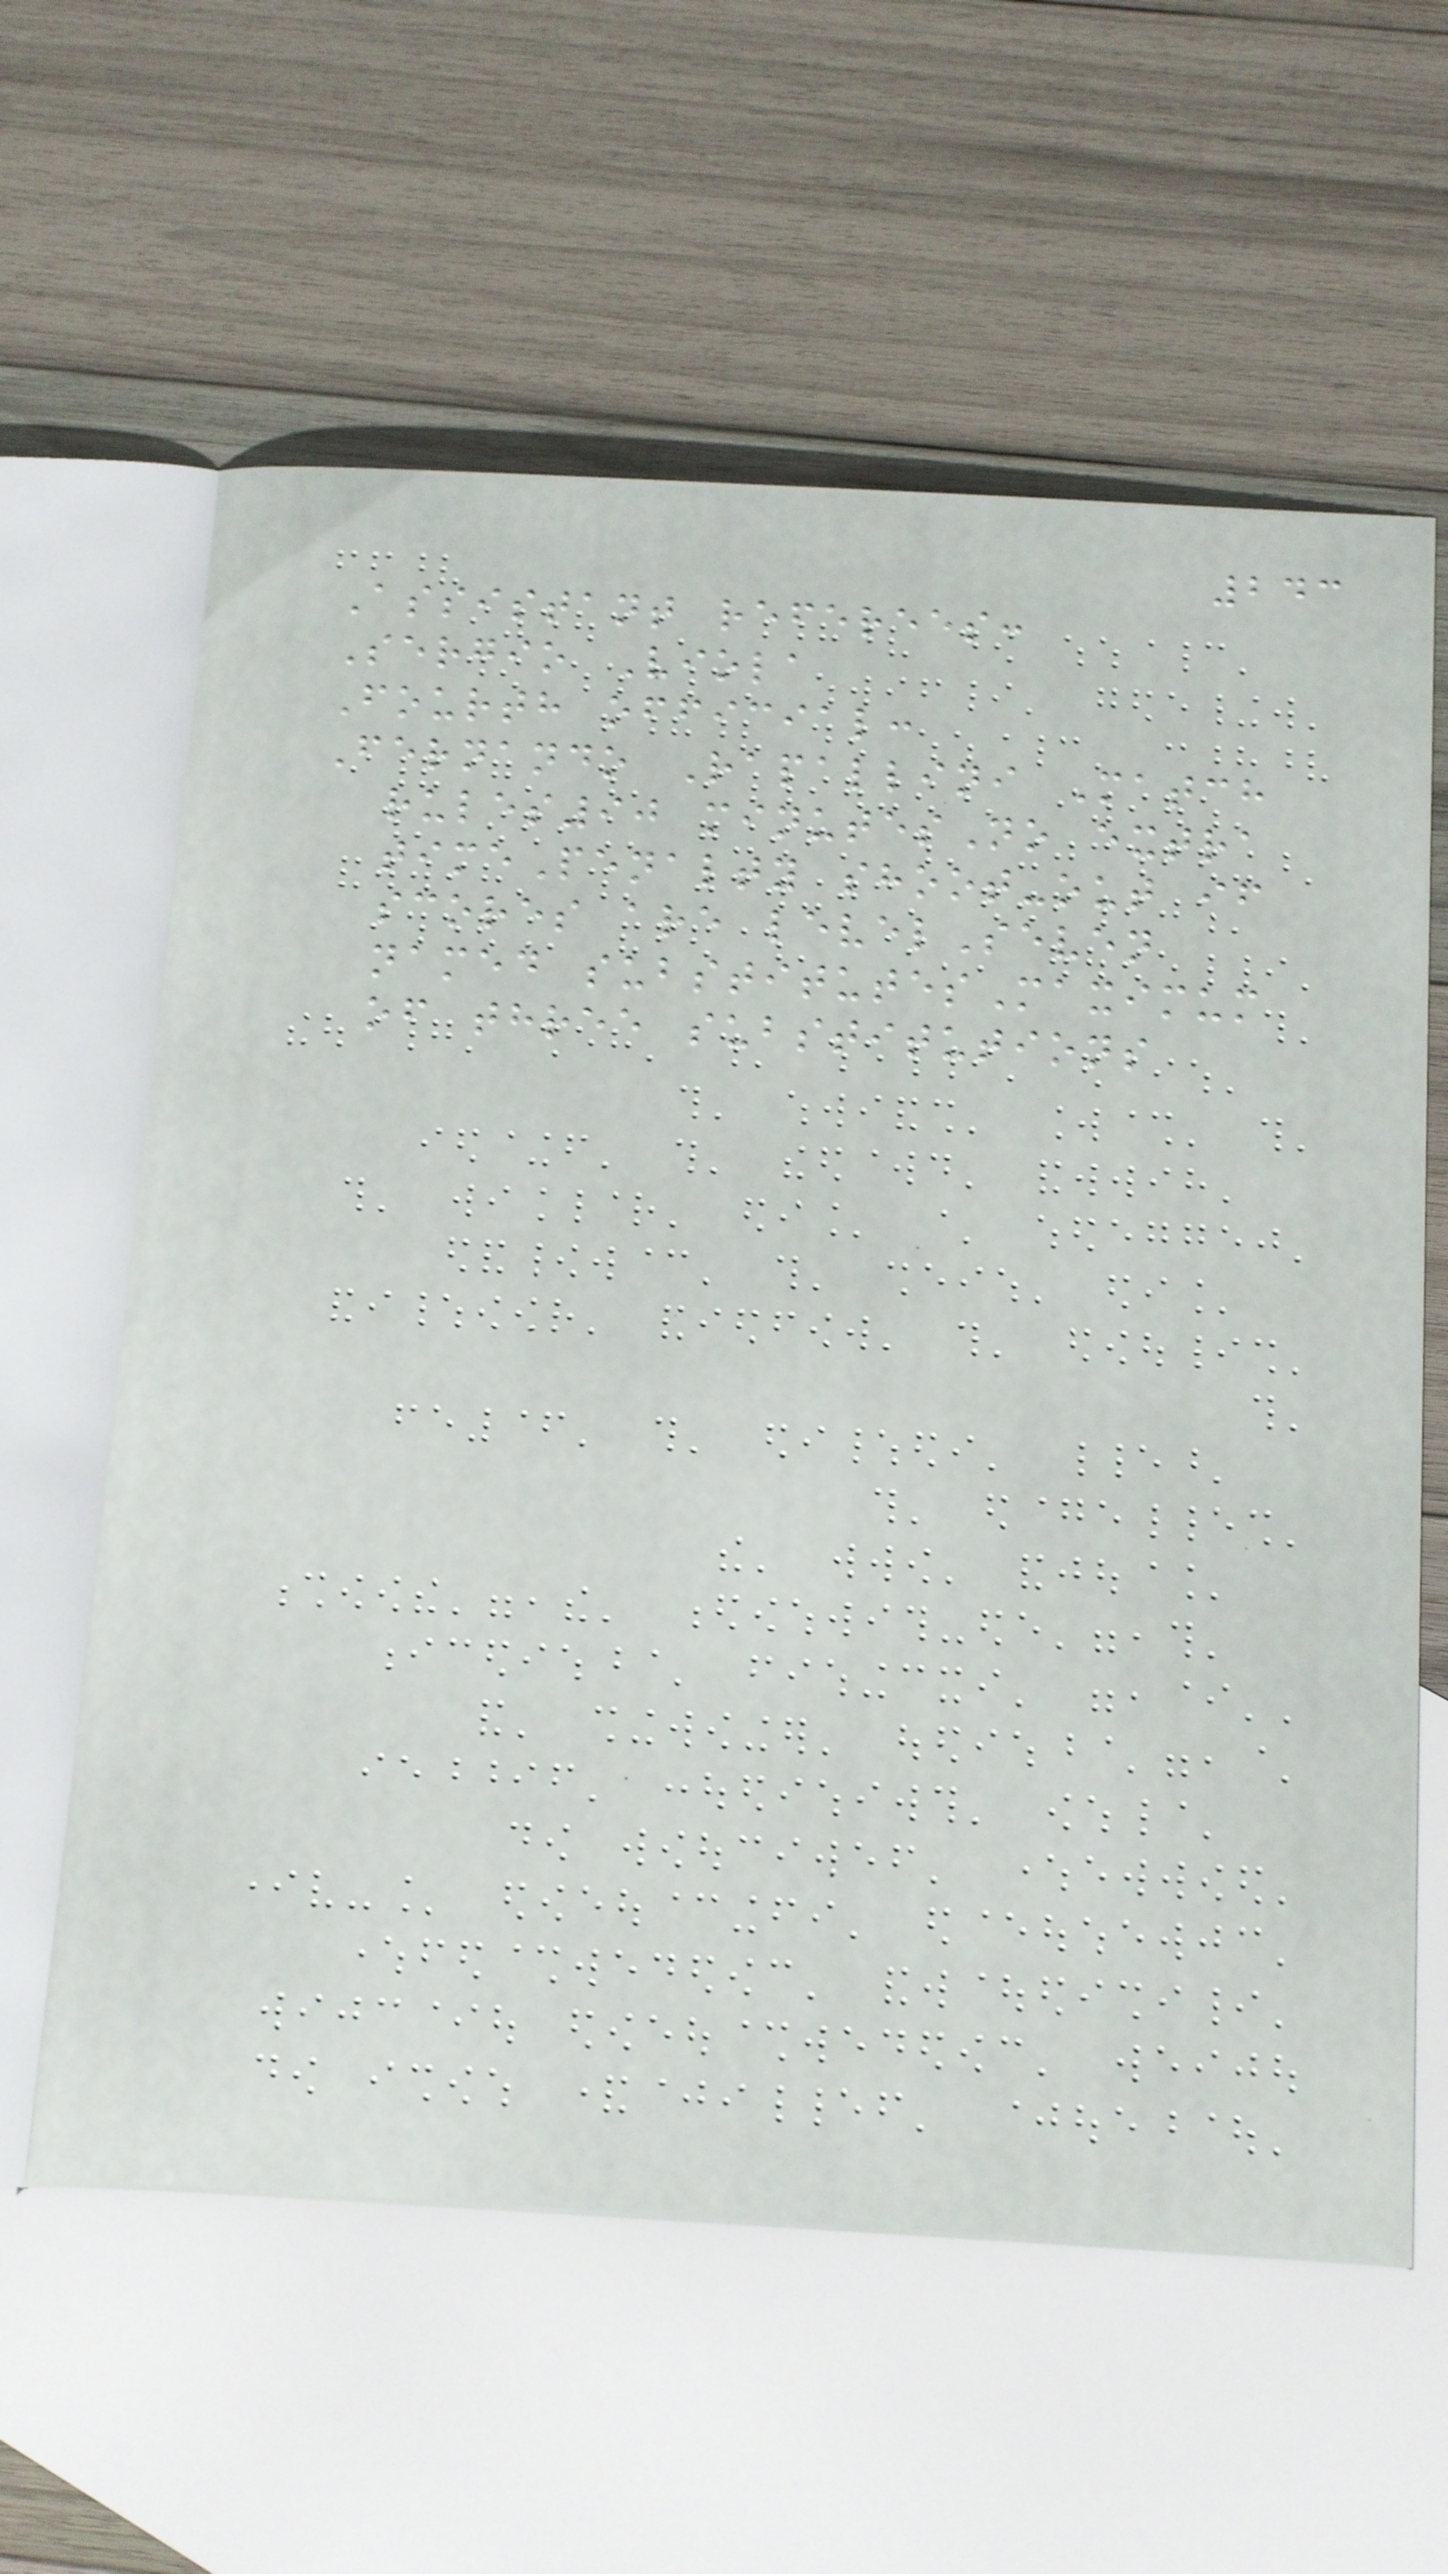243
Assistant referees:
Sergio Viola
Fourth official:
Fernando Rapallini Match
rules90 minutesNo extra
timePenalty shoot-out if
scores are levelSeven
named substitutesMaximum
of three substitutions
